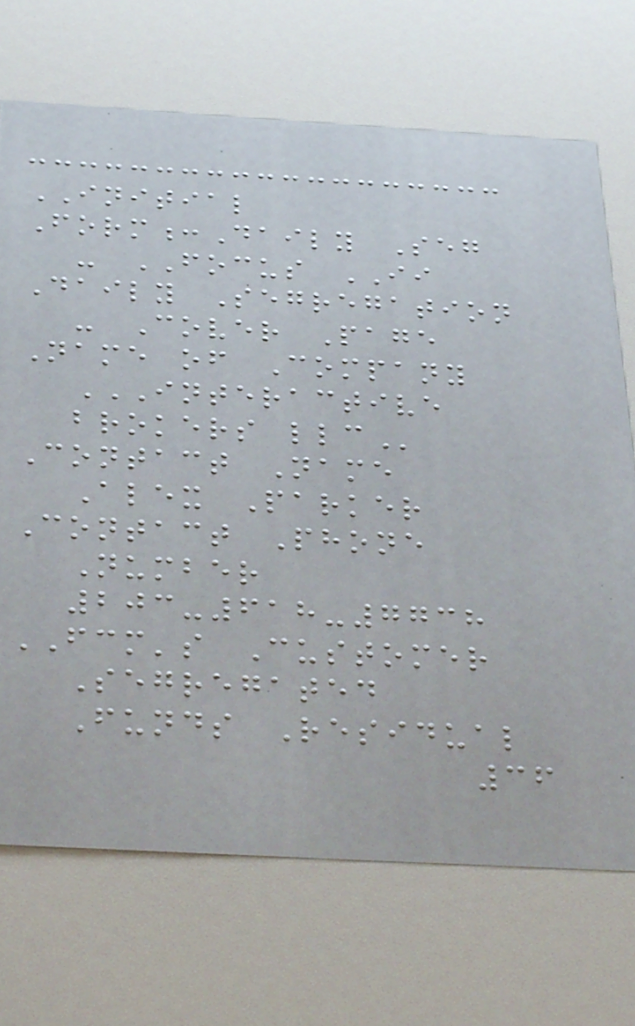INITIAL
Form:Daily Seg
- FOCUS II
Daily Segregation
- Cover Page
Name of Company
INTERACTIVE
BROKERS LLC
Contact Name
Alex Parker
Contact Phone
Number
203-618-7738
FCM's Customer
Segregated
Funds Residual
36
